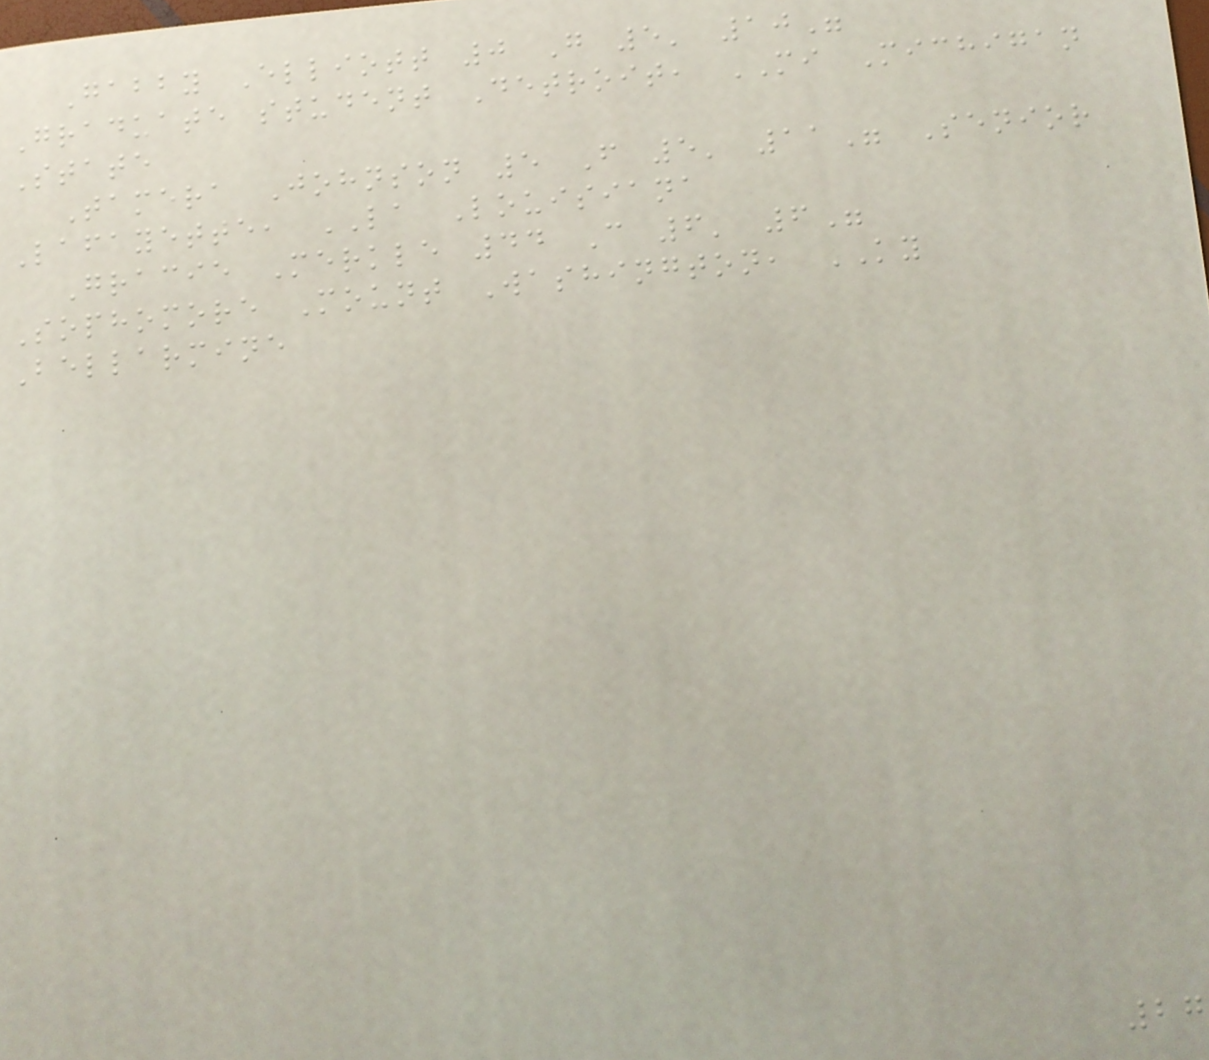Gabby Elliott 0 G 5' 10"
Graduate student Detroit, MI Michigan
State
Tamera Johnson 5 F 5' 11" Senior
Lafayette, LA Louisiana
Gracie Merkle 44 C 6' 6"
Sophomore Mount Washington, KY
Bellarmine
27
